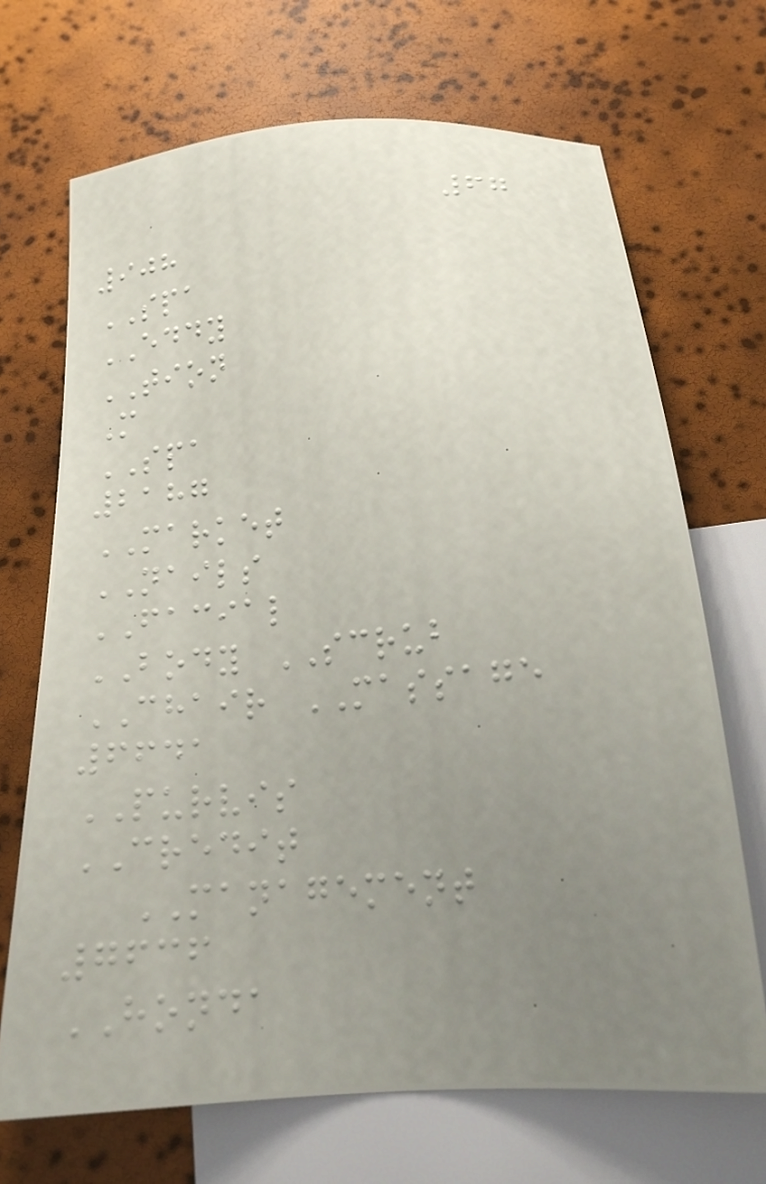67
908
SPA
EDDY
TION
M
SPA
2187
MARKET
NAILS
FACIAL
BODY SCRUB
CHAIR MASSAGE
6641
PURVIS
CREDIT
MANAGEMENT
7636
HONDA
